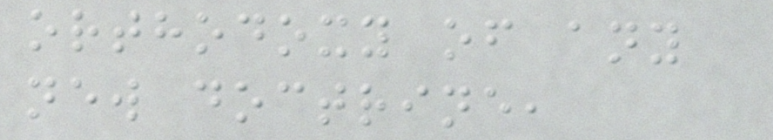orthodoxy of any
new doctrine,
